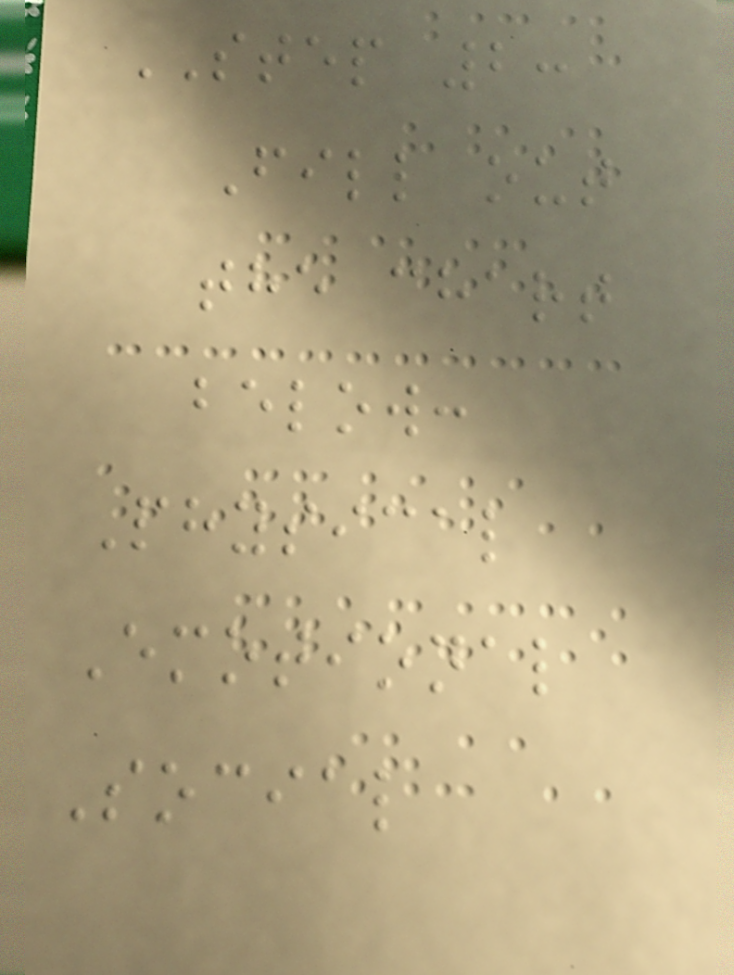STEP 2:
Fill out
the chart
below:
Physical
Emotional
Social
